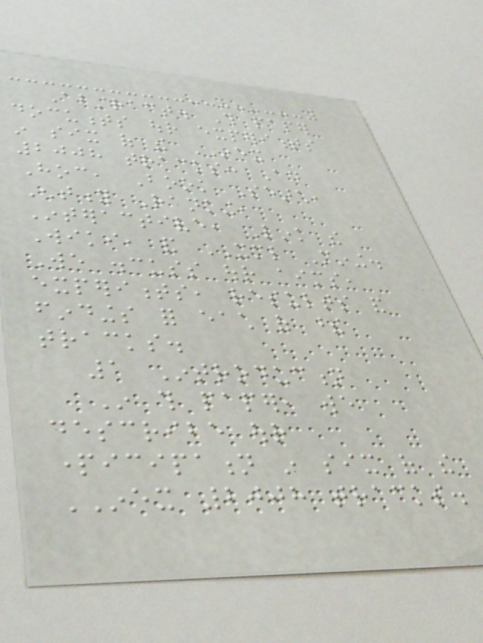Abstract. This paper
documents our experiments
in six of the INEX
2008 tracks: Ad
Hoc, Book Search,
Entity Ranking,
Interactive, Link the
Wiki, and XML Mining.
We discuss our aims,
experiments, results and
findings for each of these
tracks.
1 Introduction
In this paper, we
describe our
participation in six of the
INEX 2008 tracks.
